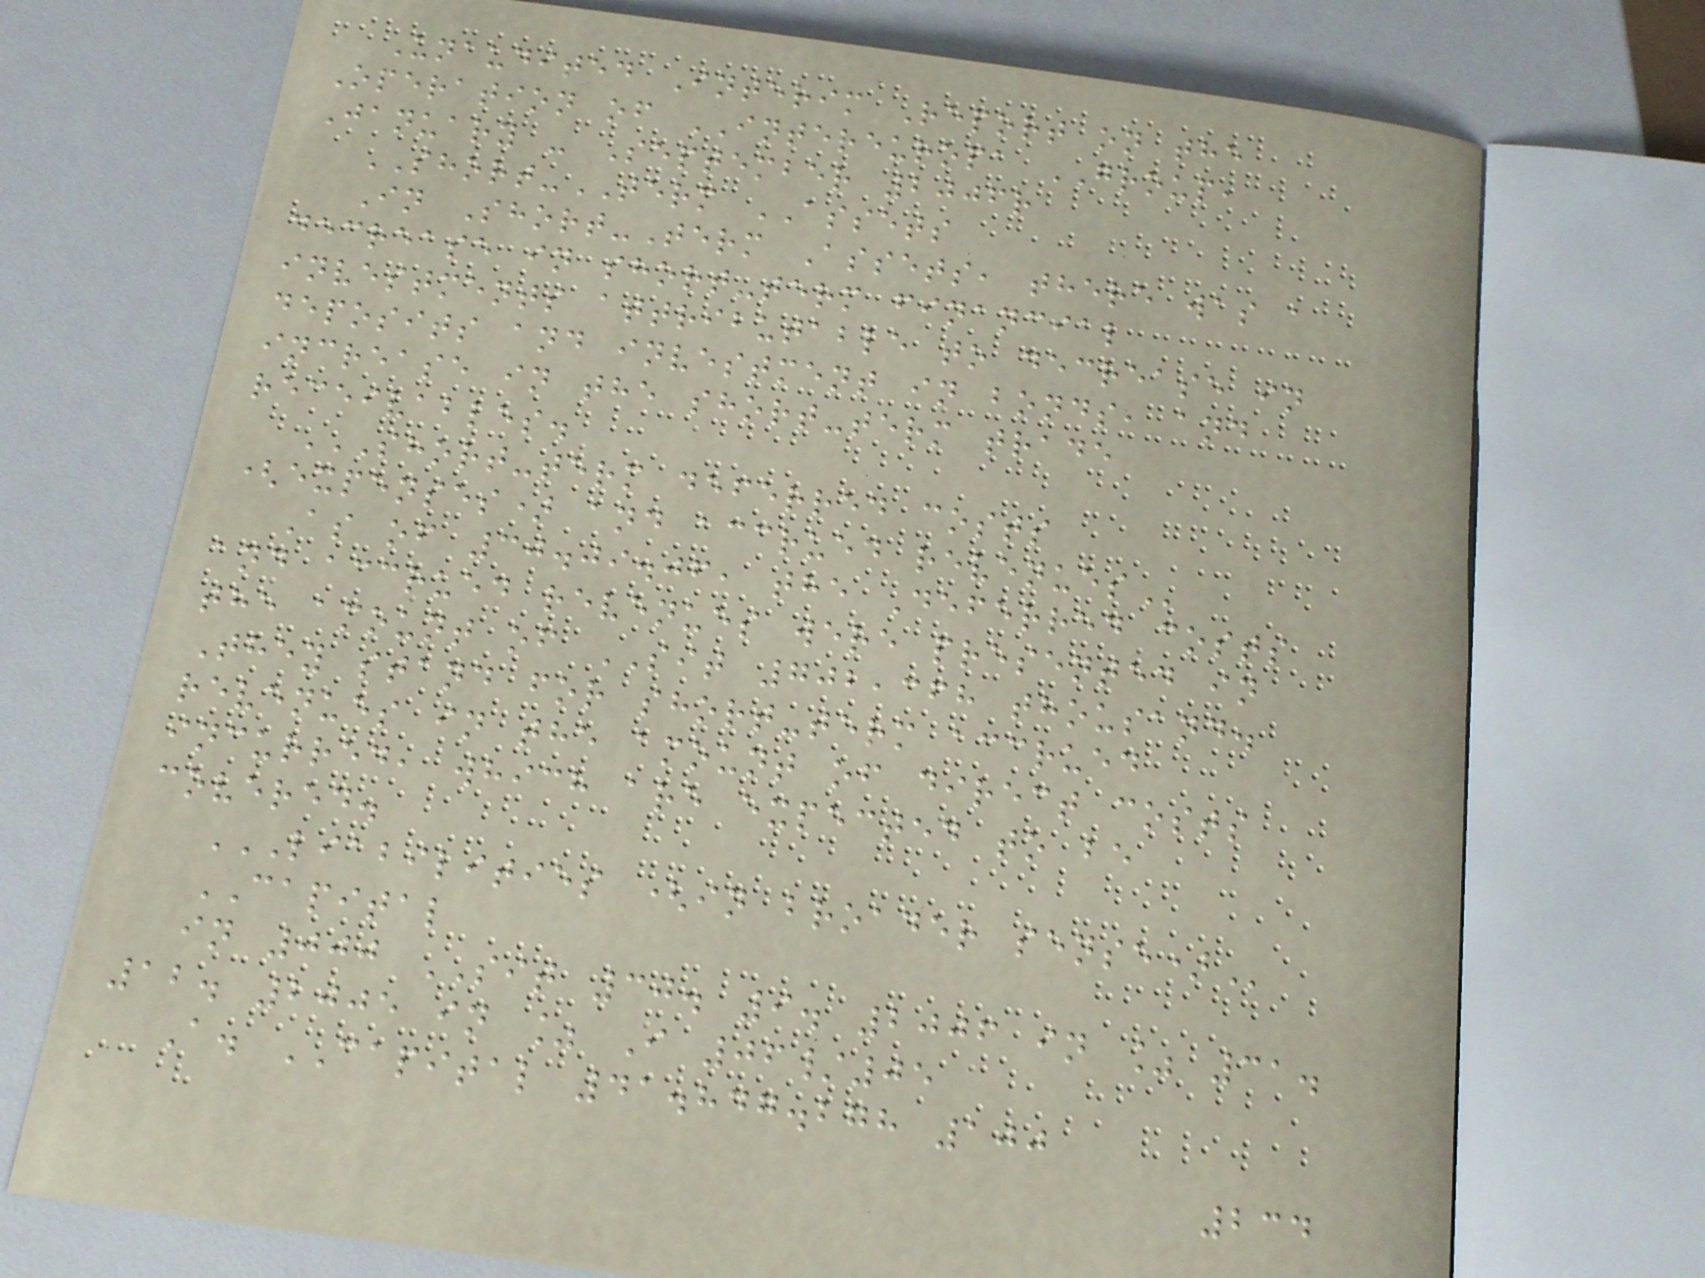Unaudited Interim Report on the
Operation of INTEREUROPA GROUP,
January - September 2006r
SHORT-TERM ASSETS
In Short-Term Assets, there was a
decrease in short-term financial
investments attributable to decrease in
deposits and investment in bonds, and
increase in the short-term trade
receivables.
SHORT-TERM DEFERRED COSTS
(EXPENSES) AND ACCRUED REVENUES
As of 30.09.06, the Deferred costs
and accrued revenues were presented in
the amount of SIT 702,368 thousand.
They stand for short-term accrued
revenues in the amount of direct costs
incurred, which are expected to be
covered.
LIABILITIES (IN BROADER SENSE)
CAPITAL
in 000 SIT 30. 9. 2006 in % 31.
12. 2005 in % I 06/05
A. CAPITAL 41.847.278 100
234
